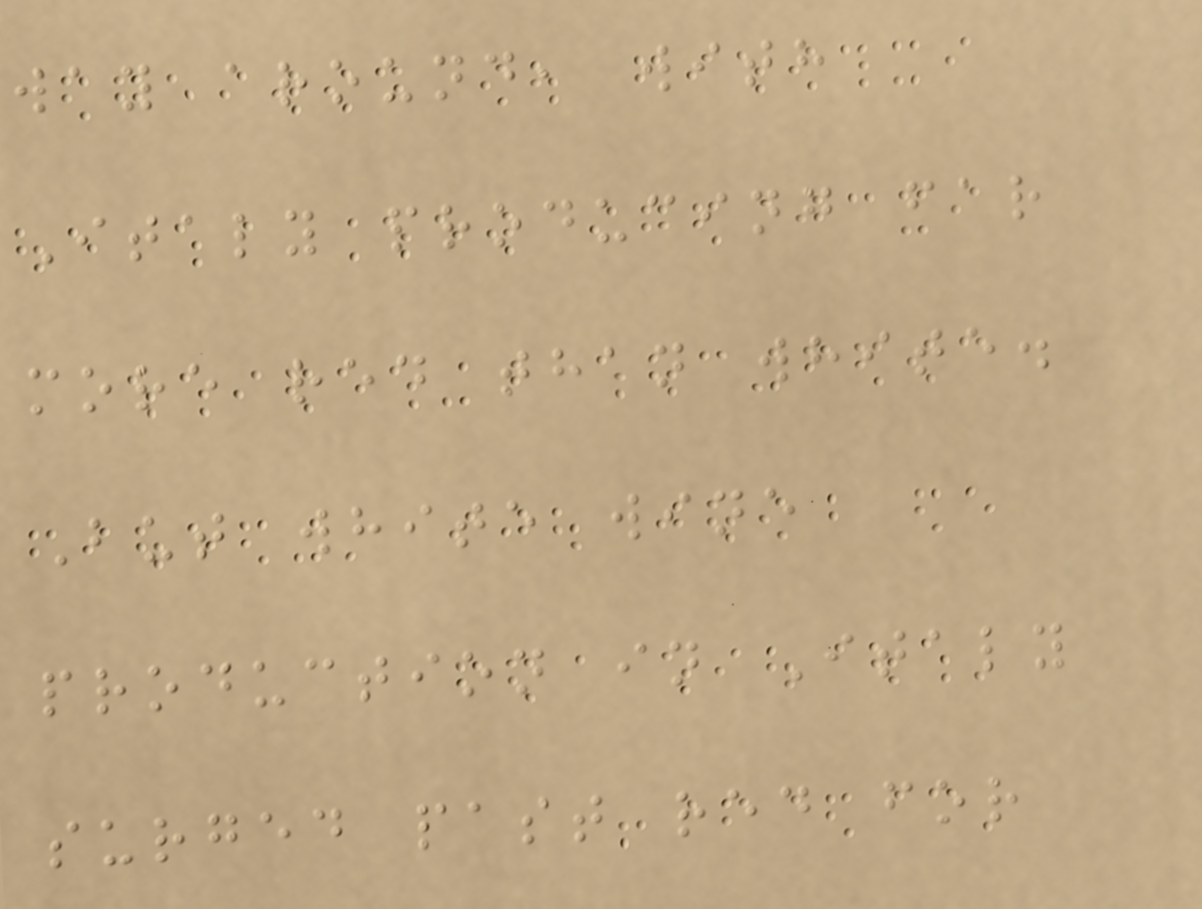way around, with
Italy producing far
more red than white.
But white wine
production in Italy
surged past red for
